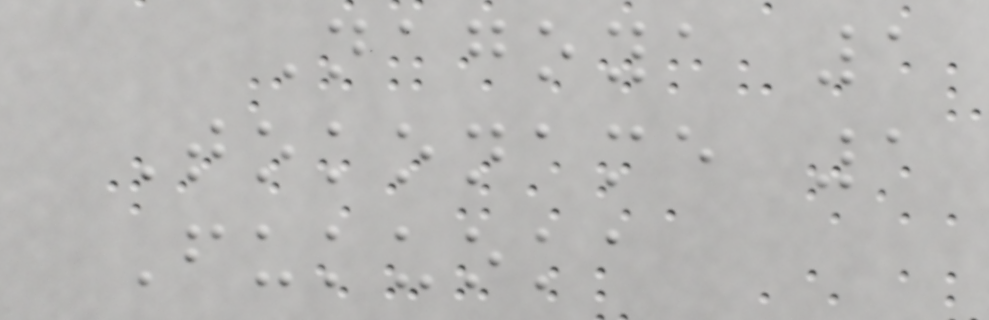Nagoya 1
Tokoname 1
Fukuoka
